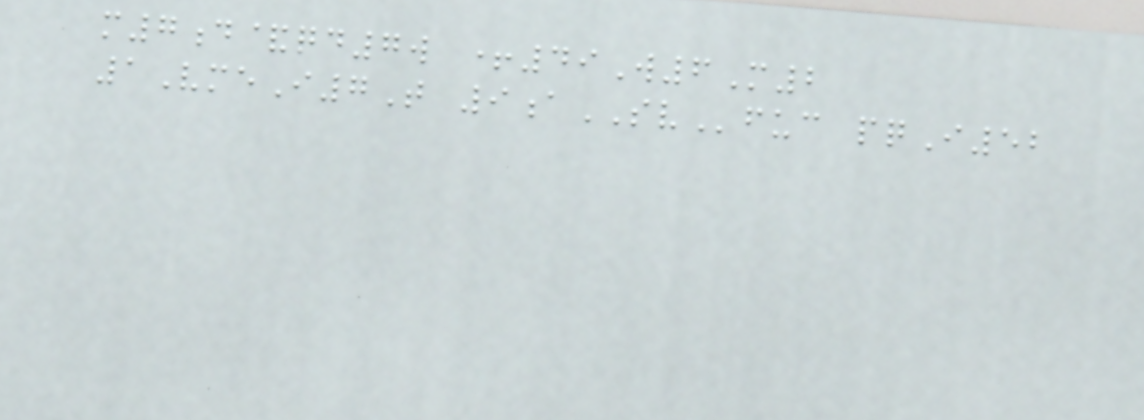m7d&qd7w +49W6M2
1VmeI7T 9aSVfuc pqI52
